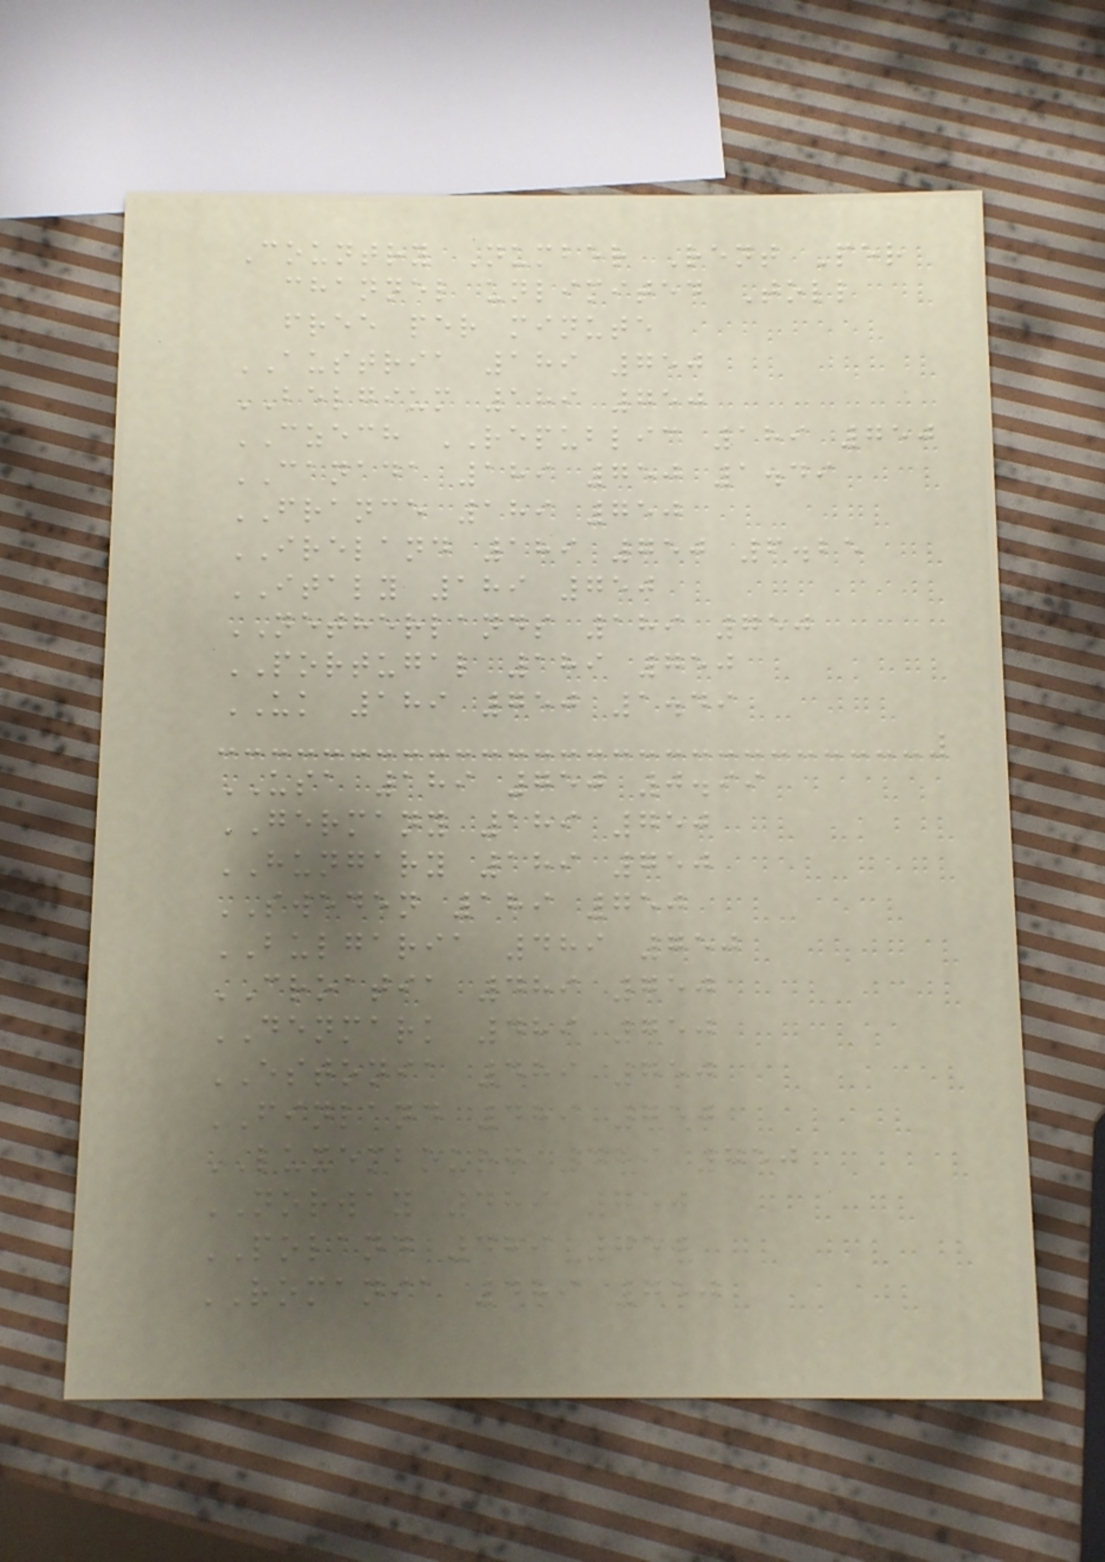Country Number Rent Per
channel unlimited Toll
free per minute
AUSTRIA 189 750
BELGIUM 189 750
CZECH REPUBLIC 189 750
CANADA 189 750 1.49
FRANCE 189 750
IRELAND 189 750 6.25
ITALY 189 750
NETHERLANDS 189 750
PORTUGAL 189 750
UK 189 750 1.49
USA 189 750 0.99
GERMANY 189 750
HUNGARY 189 750
SWEDEN 189 750
BULGARIA 489 750
CROATIA 489 750
DENMARK 489 750
ESTONIA 489 750
FINLAND 489 750
LUXEMBOURG 489 750
NORWAY 489 750
POLAND 489 750
ROMANIA 489 750
